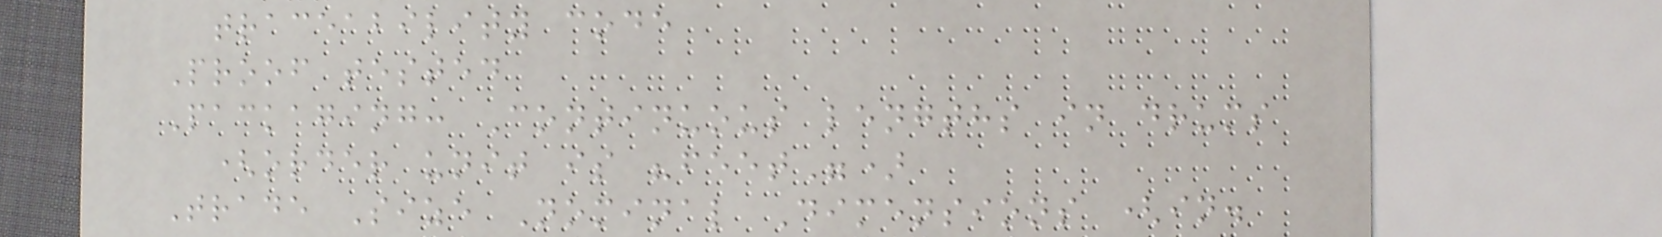traceability code
Proof tested
Packaging: Continuous lengths in drums
(order unit is "feet")
Trade Size Nominal Dimensions (in.
